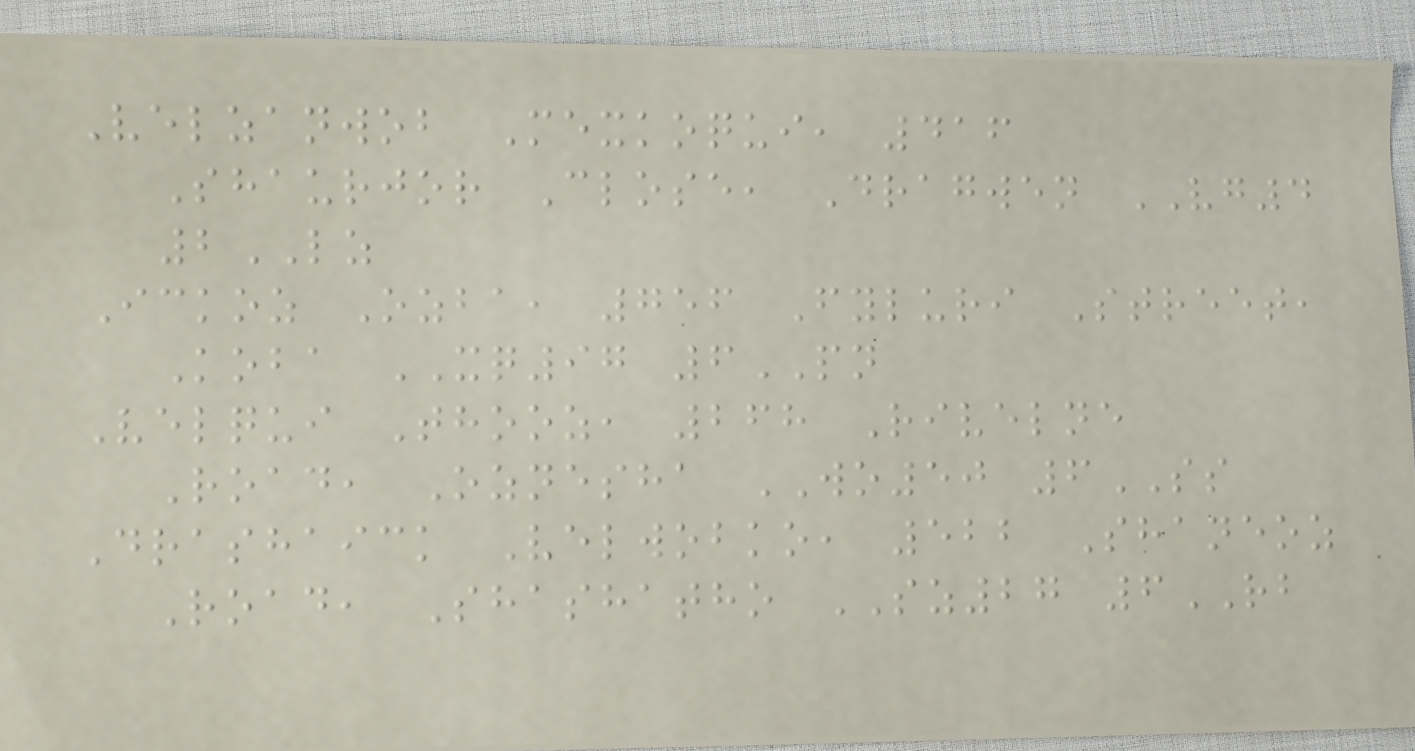Velzanwob Mexkoqui, 416
Shaurjor Close, Dragwen VG4
2LZ
Ickoz Ozba, 756 Fyluri Street,
Koba XQ97 6PN
Velqui Thooz, 268 Rivelne
Road, Oznesha WO50 6SS
Drashaick Velwobko, 522 Shaneoz
Road, Shashatho SZ27 6RB
